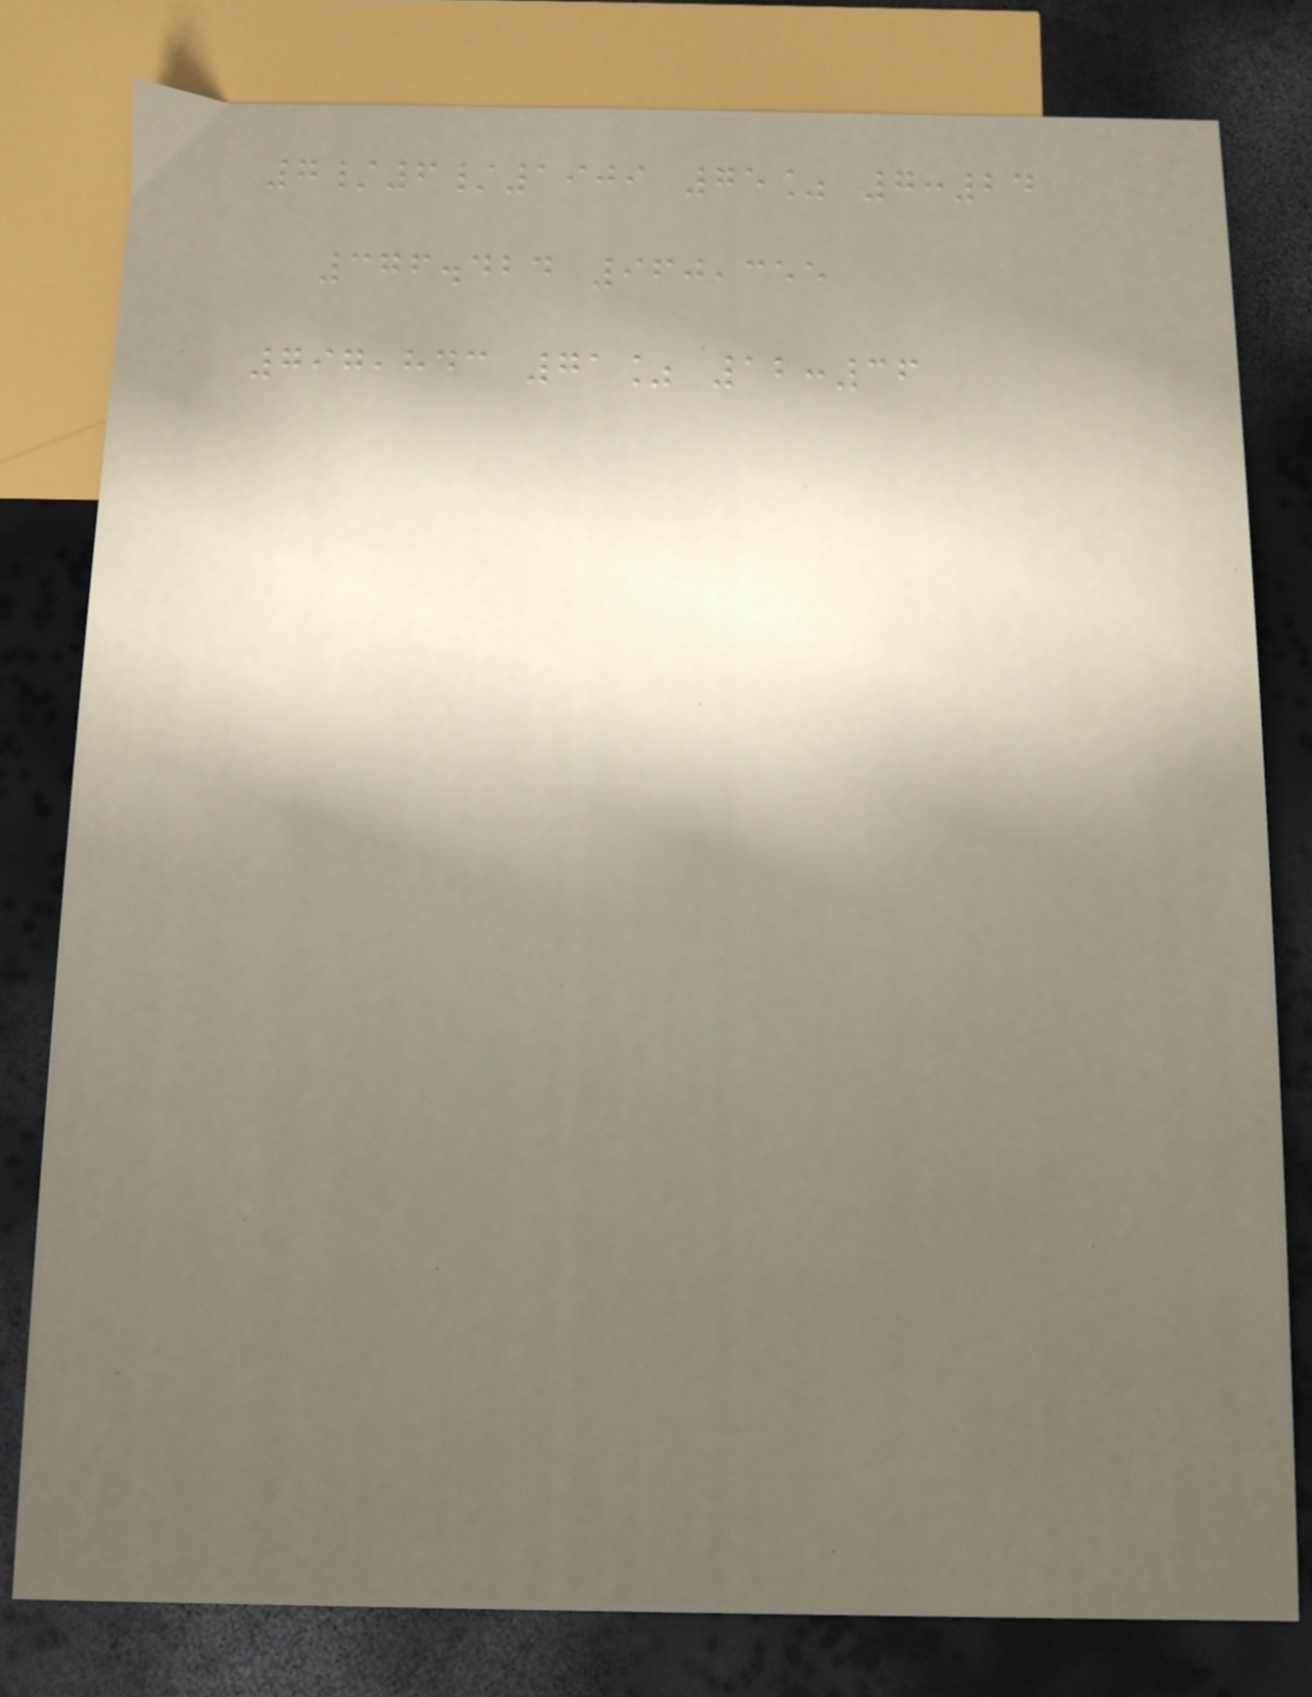7/6/1909 75% 7:24
376.424 960,355
797,843 71% 12:36
